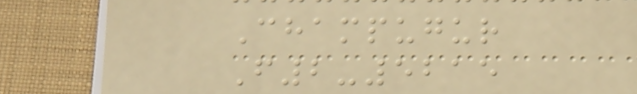Champugur
F2-5215
